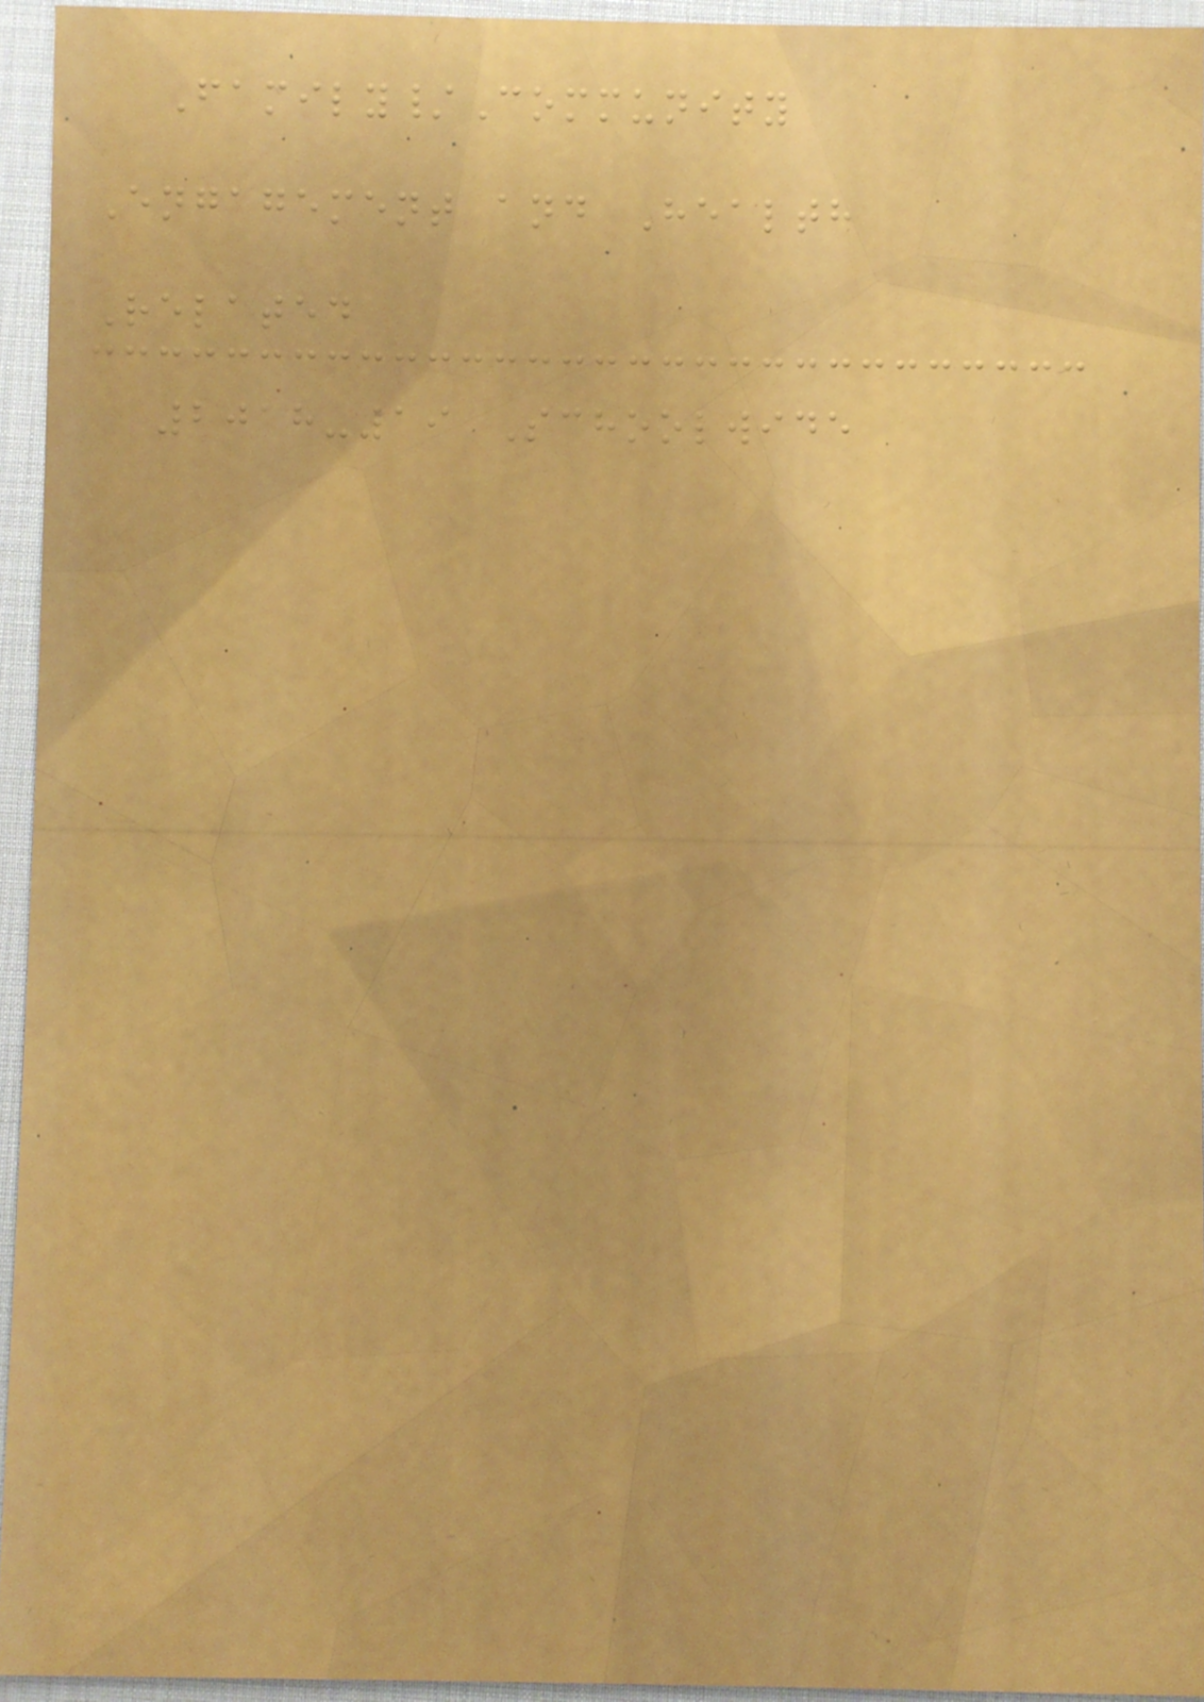Family/Community
Engagement and Health
Related
2018-19 Schoolwide
